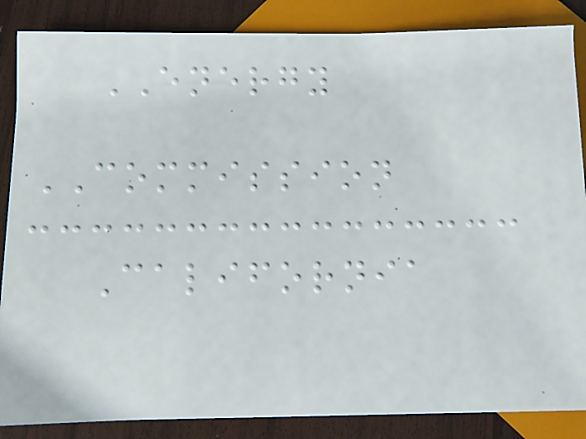ENERGY
COMMISSION
California
